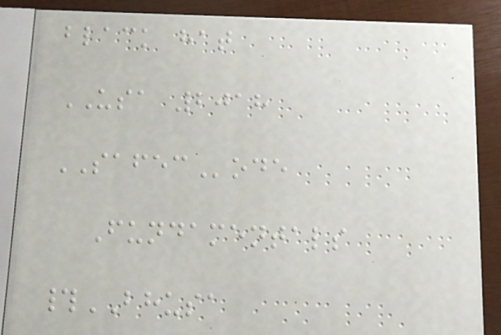black hat
USA 2018
SAFECode
Fundamentals
#BHUSA
